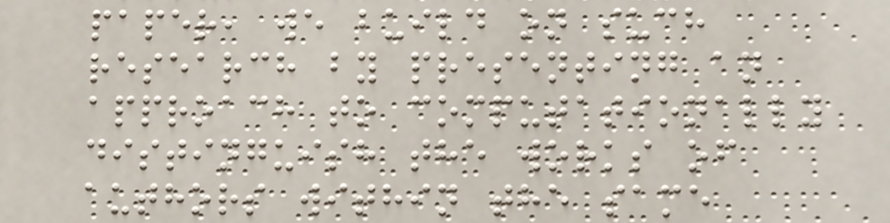paper, we build on such
research by presenting an
approach to computationally
distinguish the works of
authors within the same
